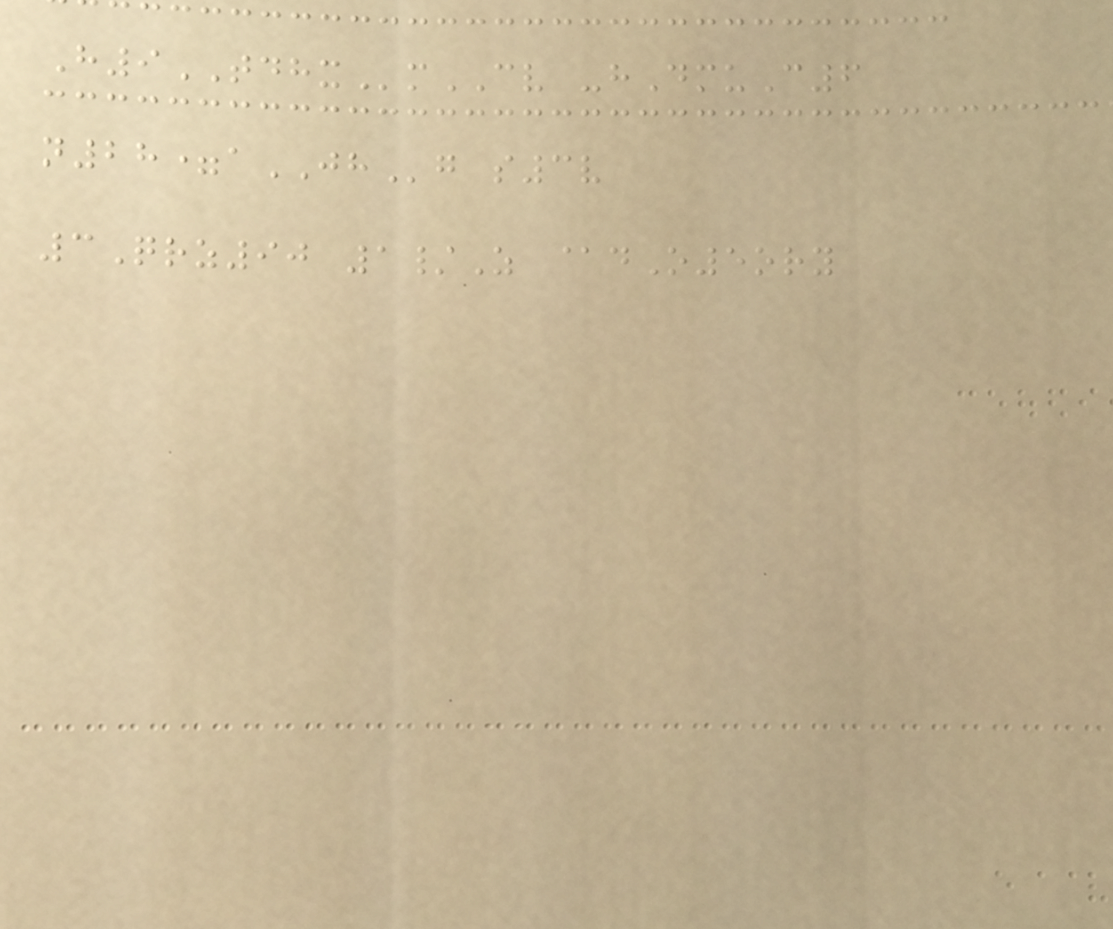H9TDHXmCV -hDmuC6
n28=aJHg s3v
3Qrz90 1/Z @dO5ory
